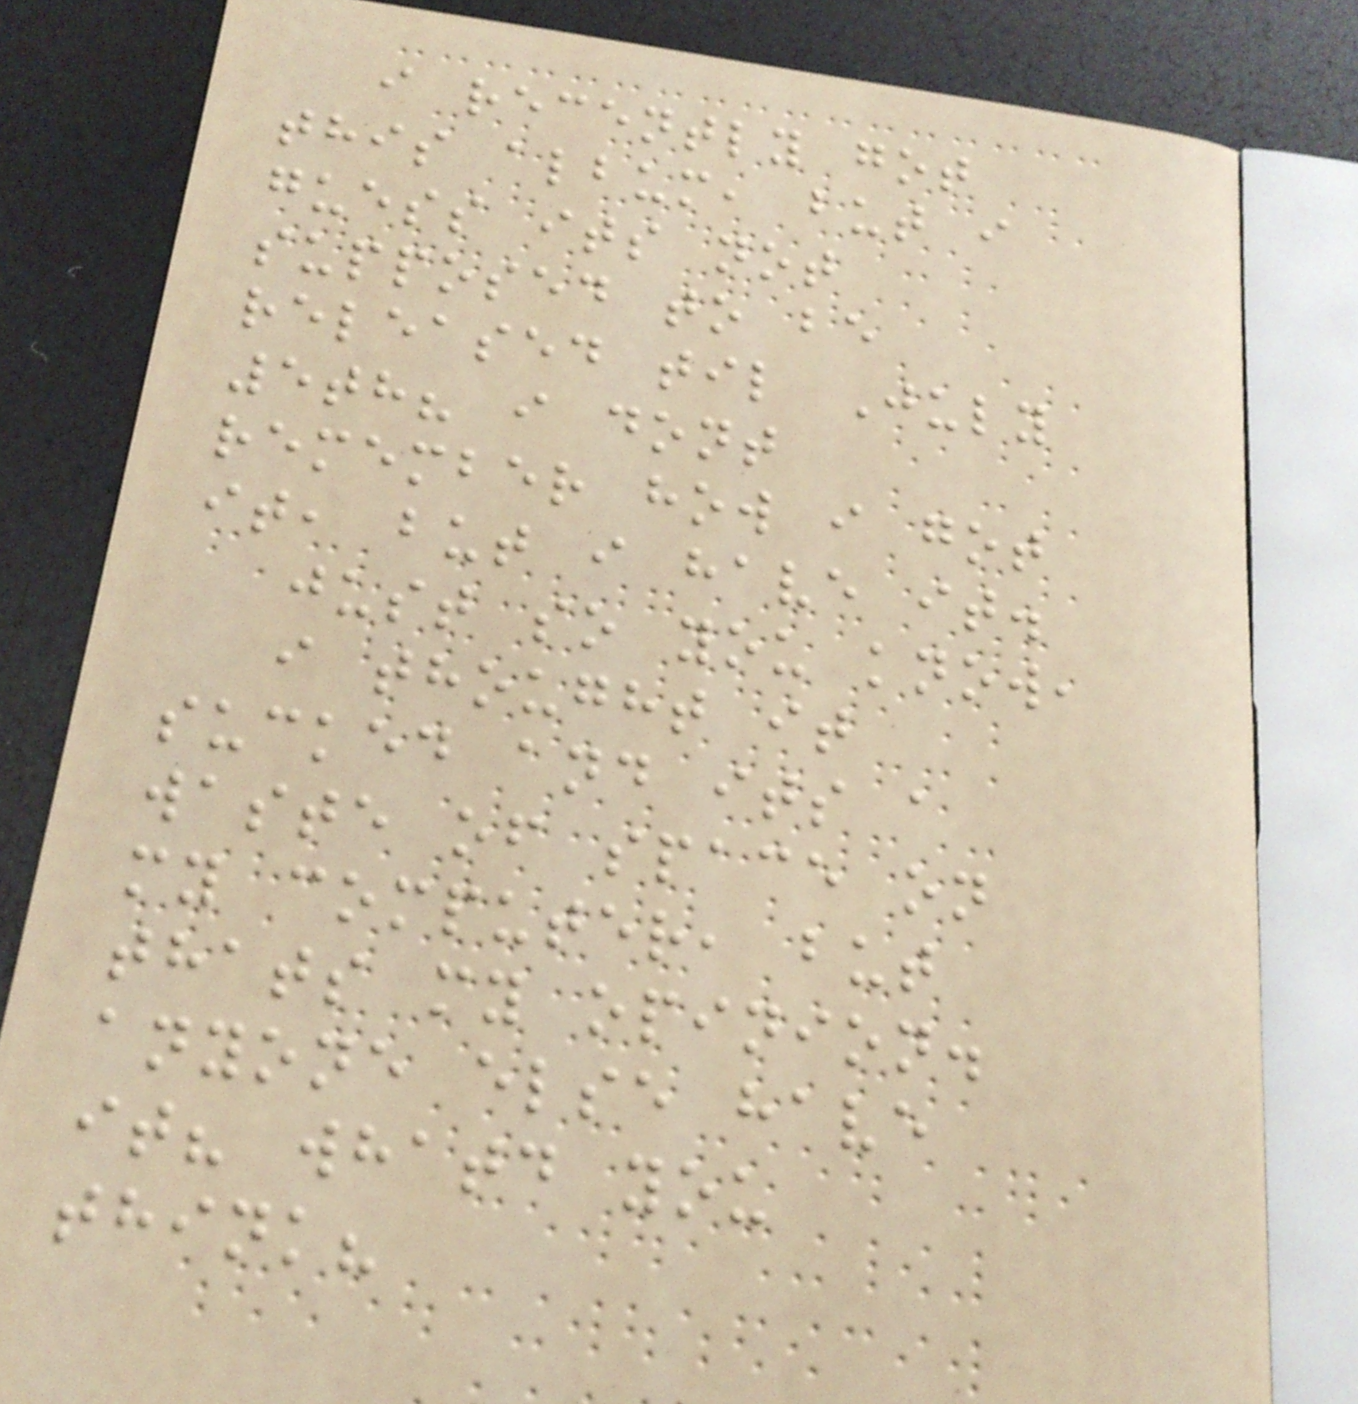i recently got
this album, but i
guess its not
supposed to be
released til July
5th? i dont
remember how i got
it, but i have it.
just so you know,
i thought it
sucked and its a
waste of space on
my computer, but
thats my opinion.
anyone else have
it? whatd you
think?
